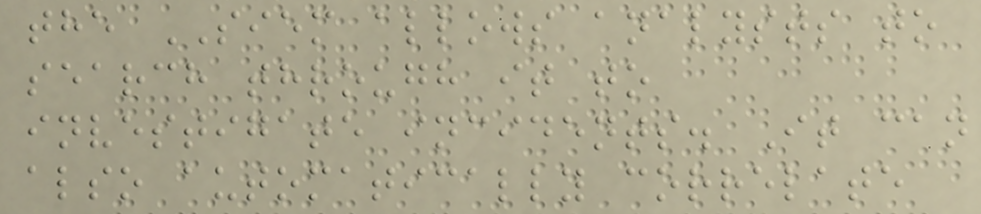the SIEM allows analysts to
search through it to
investigate incidents. It can
also automatically correlate
